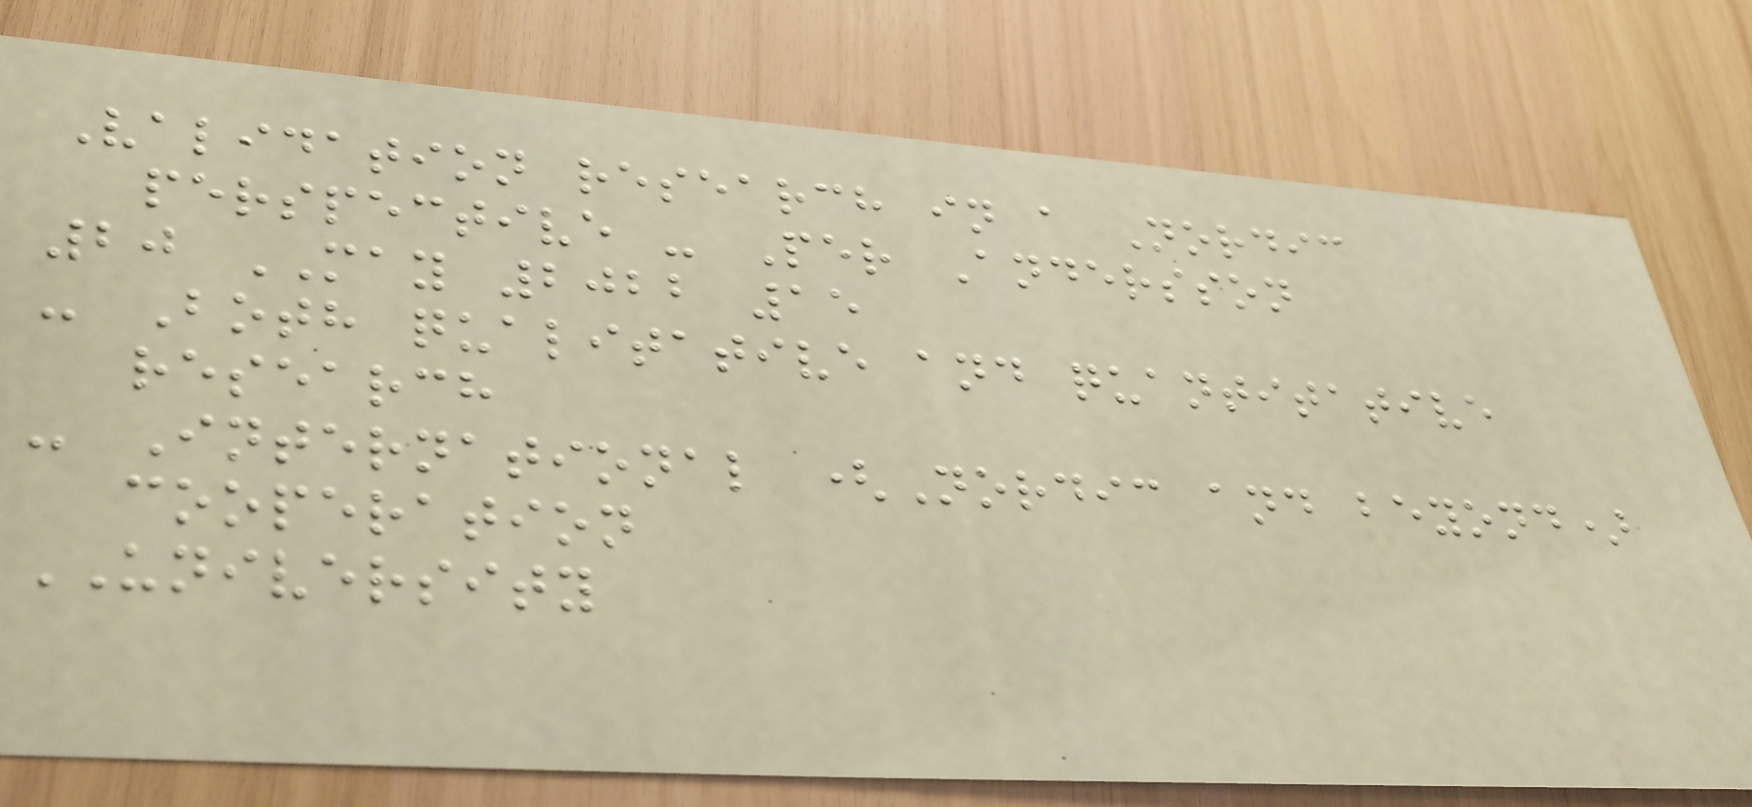Validation research in a Nordic
perspective - Per Andersson
20 MAY 2022 15
- Both qualitative and quantitative
research
- International (Nordic and beyond)
cooperation
UNIVERSITY
